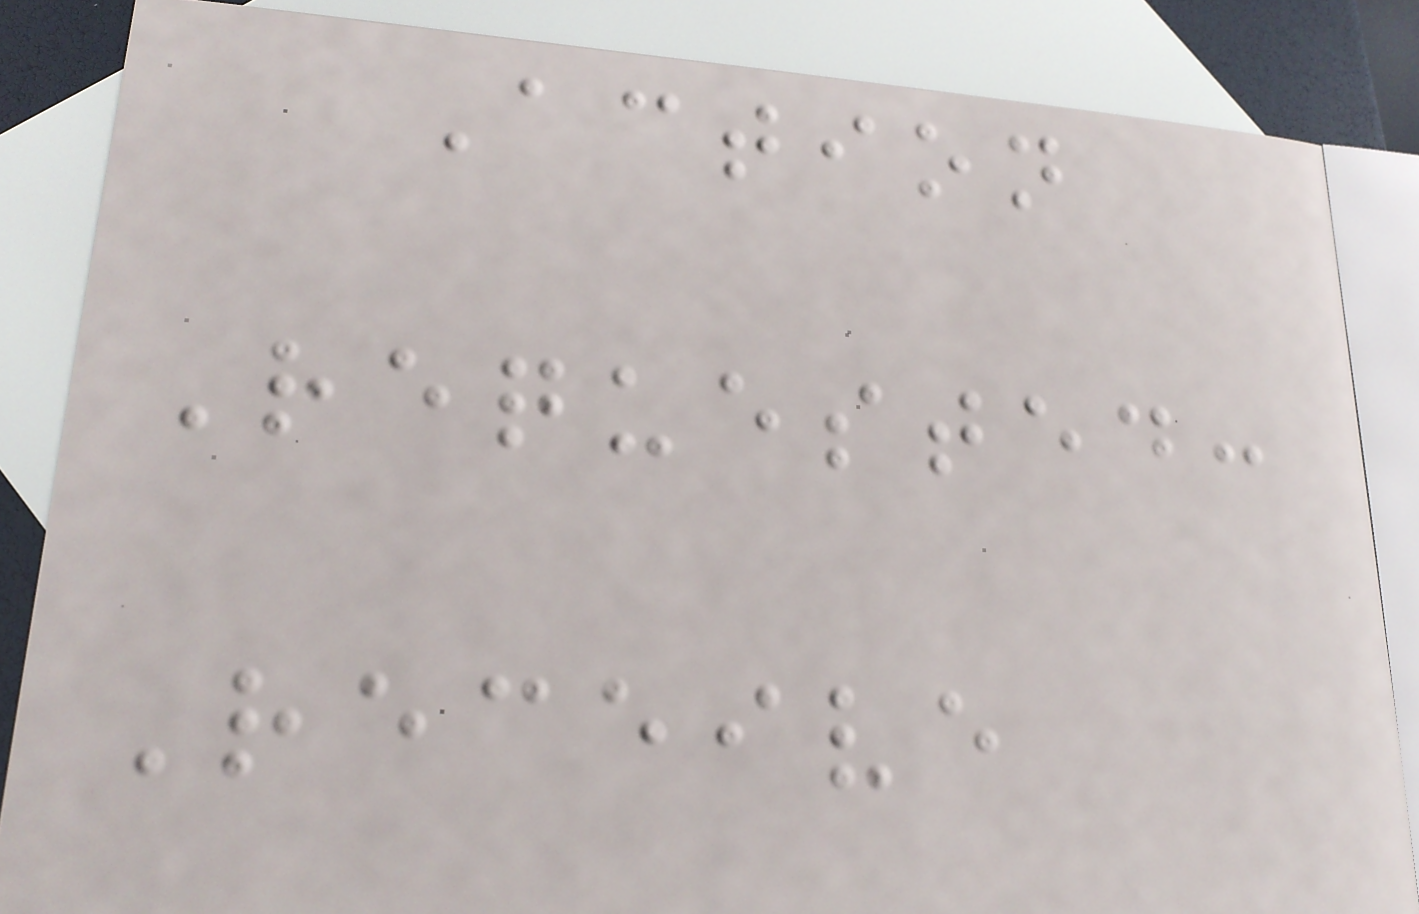Action
Requested:
Receive
